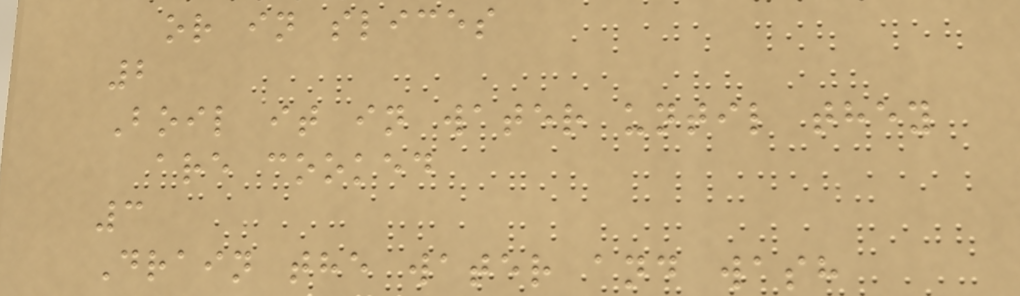or in slices
2
Boil it in water until they
are cooked
3
Drain the water and wash
